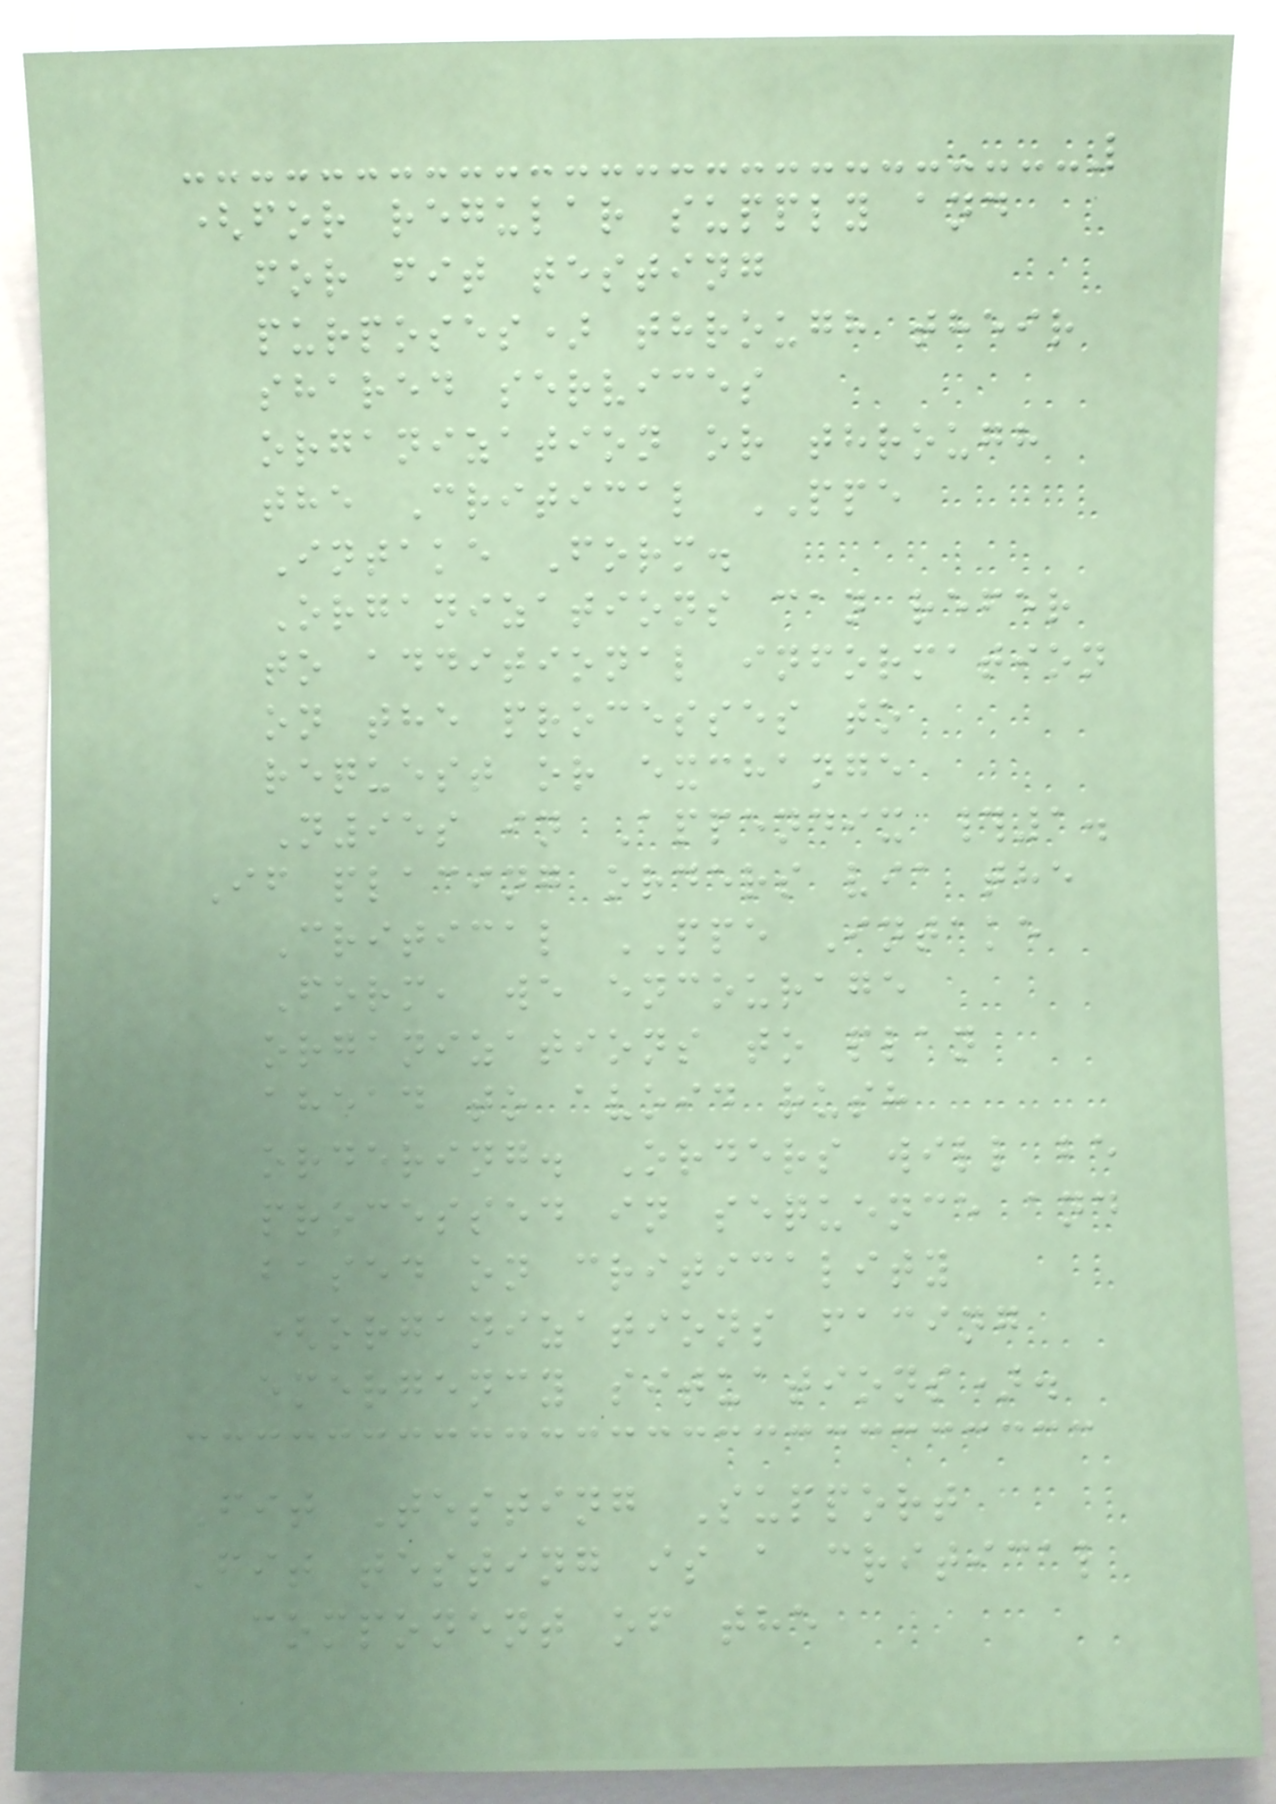(for regular supply and
for fit testing
purposes) through their
shared services
organization or through
the Critical PPE
Intake Form.
Organizations can refer
to additional information
on the processes to
request or exchange
N95s in Appendix #1.
If placing orders via the
Critical PPE Intake
Form, we encourage
organizations to plan
ahead to avoid rush
ordering. Orders will be
processed in sequence and
based on criticality
(organizations facing
emergency situations).
Fit Testing Support
Fit testing is a critical
component of the
